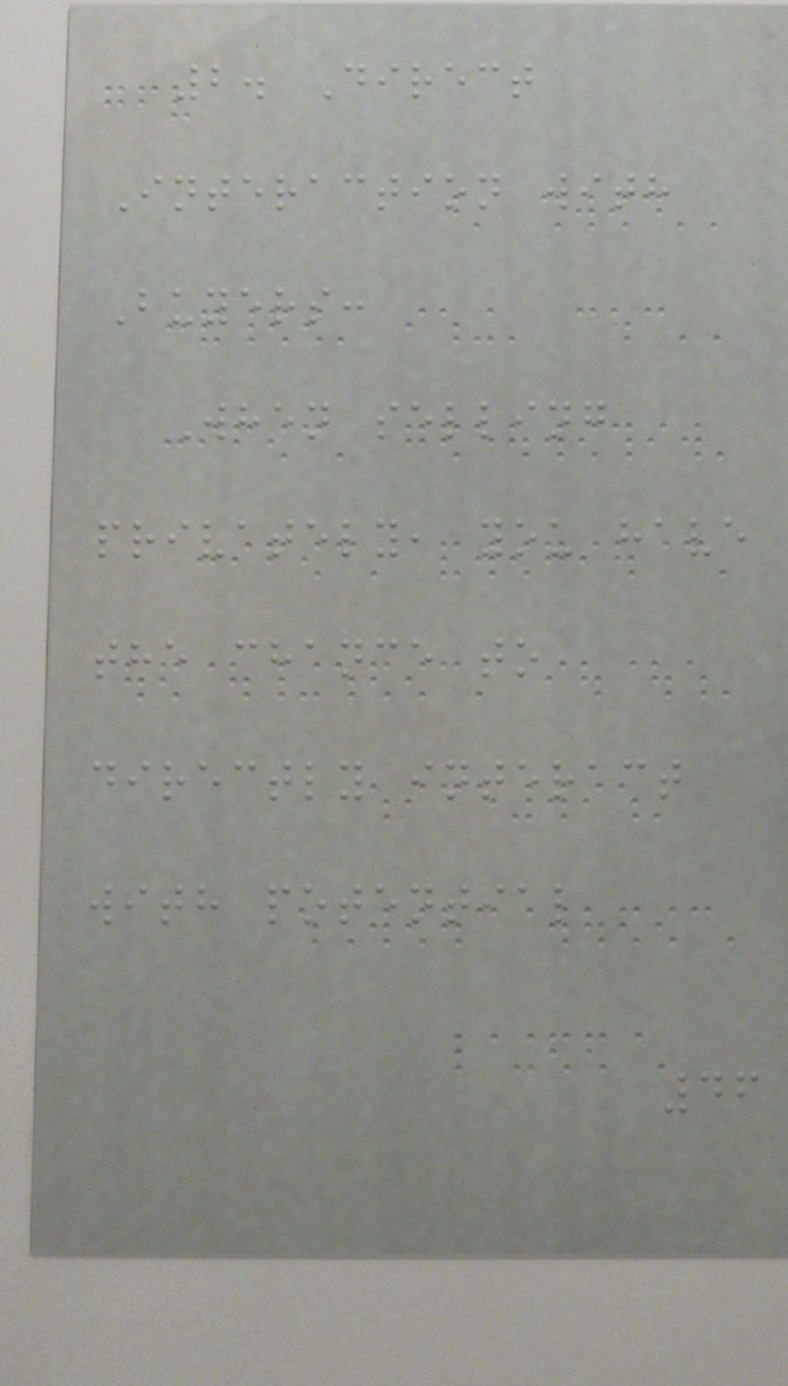2. Direct
Interaction with
Buyers:
When selling
privately, you have
the chance to
directly interact
with potential
46
